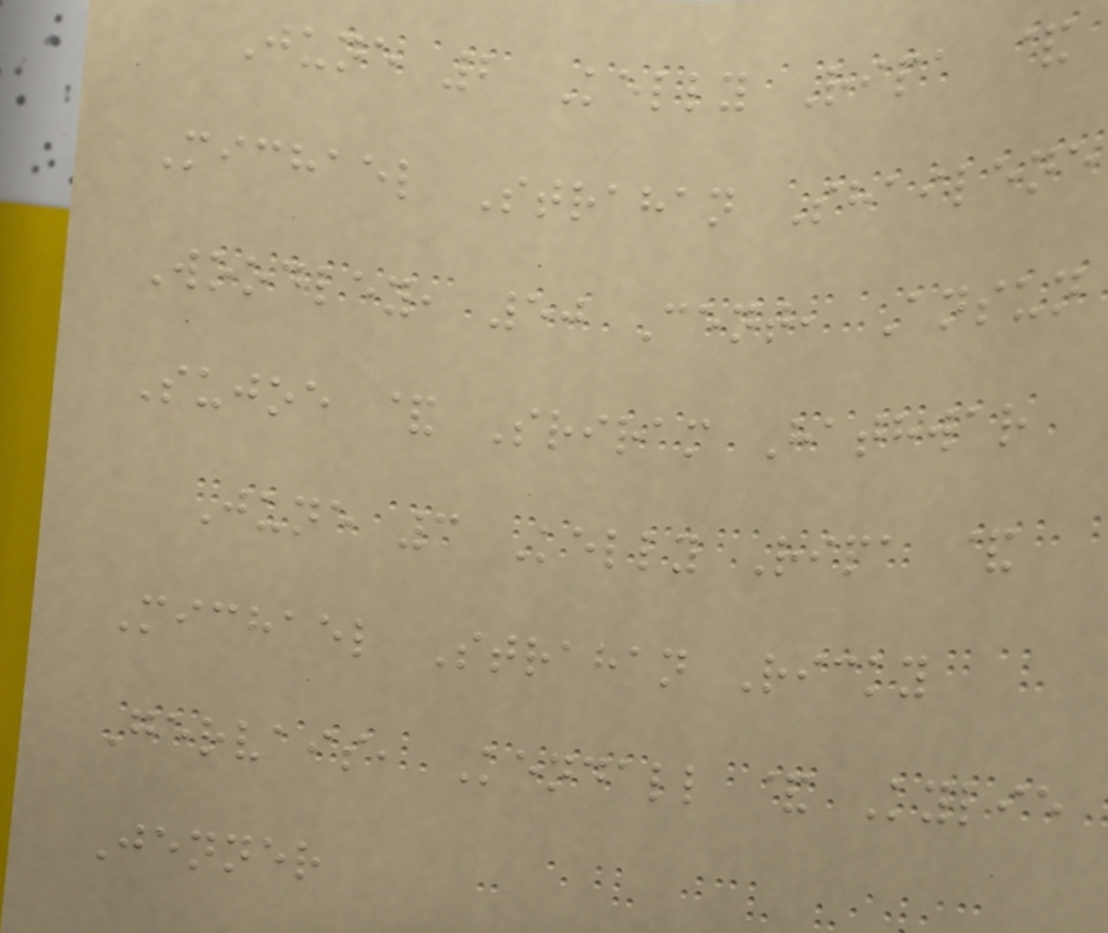June 2 Kelly Ripa &
Michael Strahan Shailene
Woodley, 50 Cent, Ansun
Sujoe & Sriram Hathwar
June 3 Kelly Ripa &
Michael Strahan Ricky
Gervais, Kendall & Kylie
Jenner
